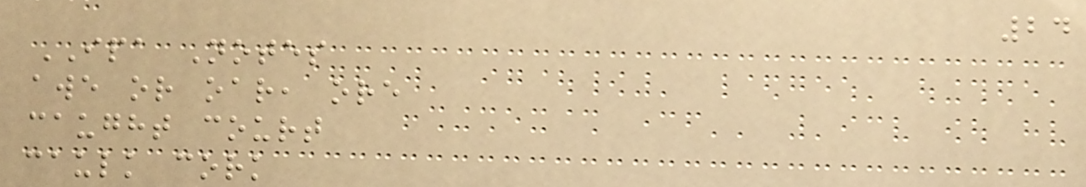24
IPA Notes
awe or oar, ore
caught court
caulk cork
